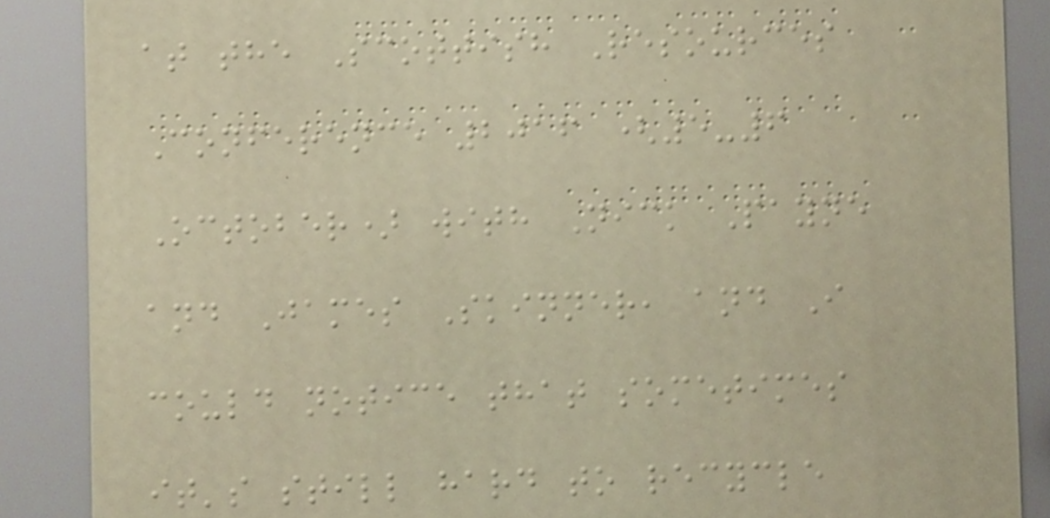at the Scottish Resources
Conference 2016 (5-6
October) with Nick Payne
and James Skinner, and I
could notice that sometimes
it's still hard to recycle
